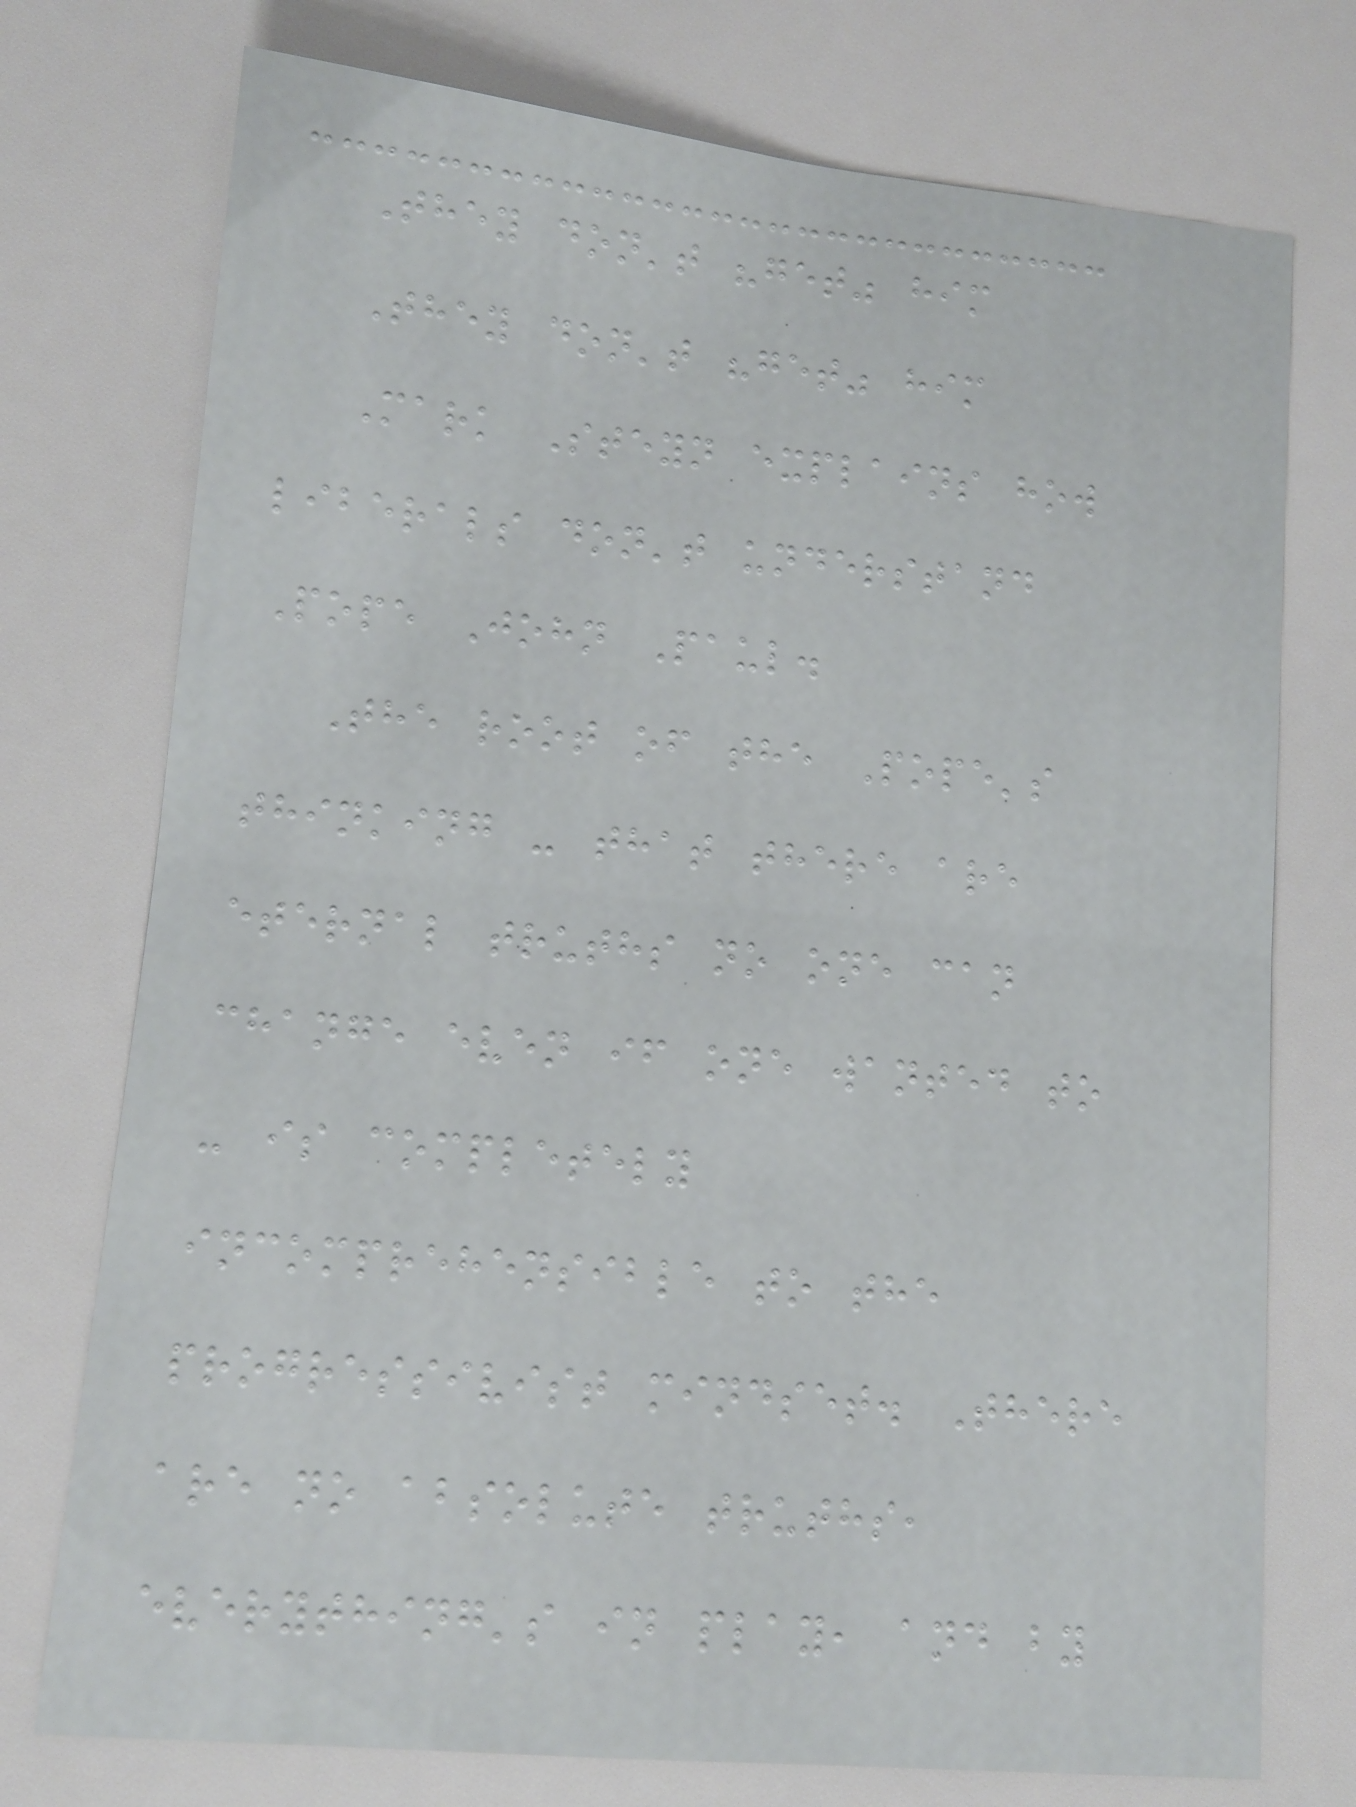They don't "get" him
They don't "get" him
Mark Steyn explains how
liberals don't understand
Pope John Paul.
The root of the Pope's
thinking - that there are
eternal truths no one can
change even if one wanted to
- is completely
incomprehensible to the
progressivist mindset. There
are no absolute truths,
everything's in play, and by
